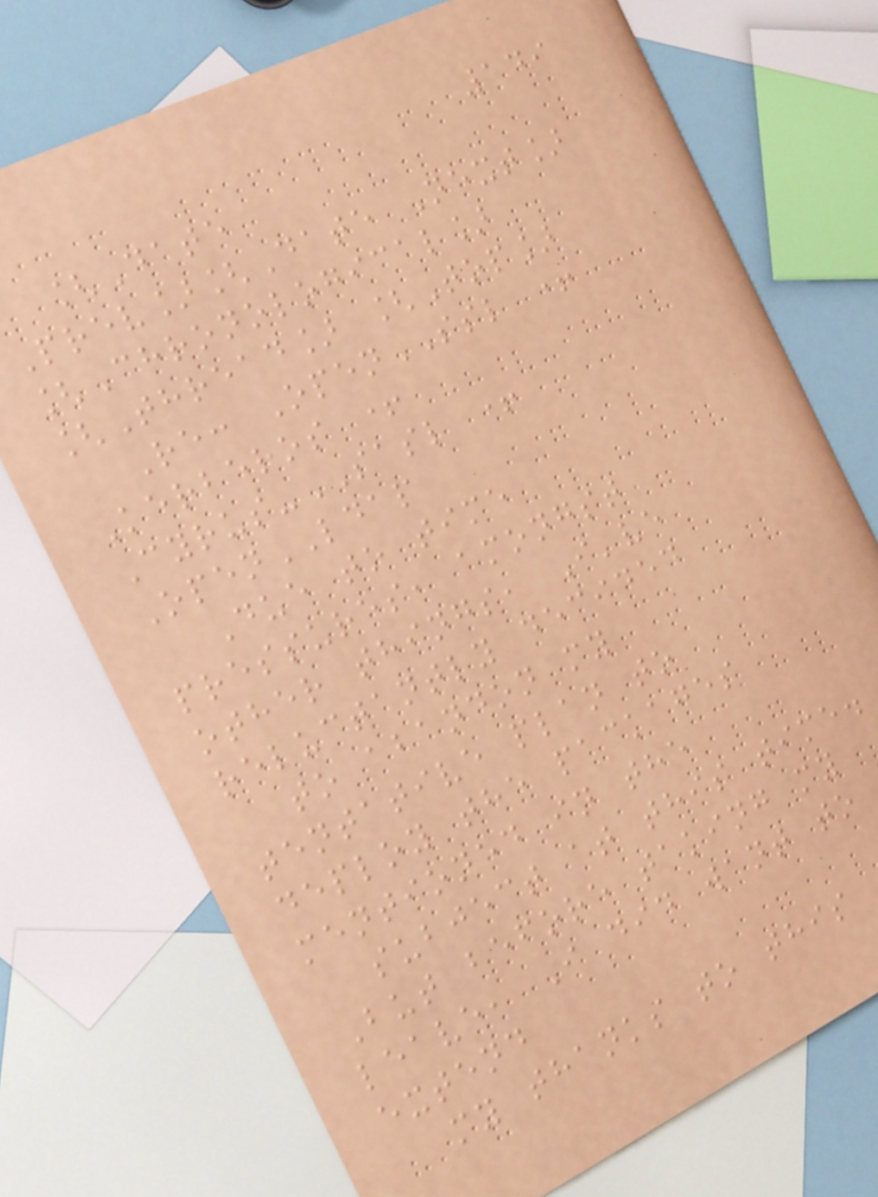149
[Date
Prev][Date Next]
[Chronological]
[Thread] [Top]
Re: OpenSSL +
Kerberos +
Cyrus-SASL +
OpenLDAP
Due to time
pressures, amongst
other things, I've
reluctantly decided
to abandon my
tentative plan to
deploy the packages
mentioned in the
subject at this time.
But before taking my
leave, I did want to
extend
my thanks to this
